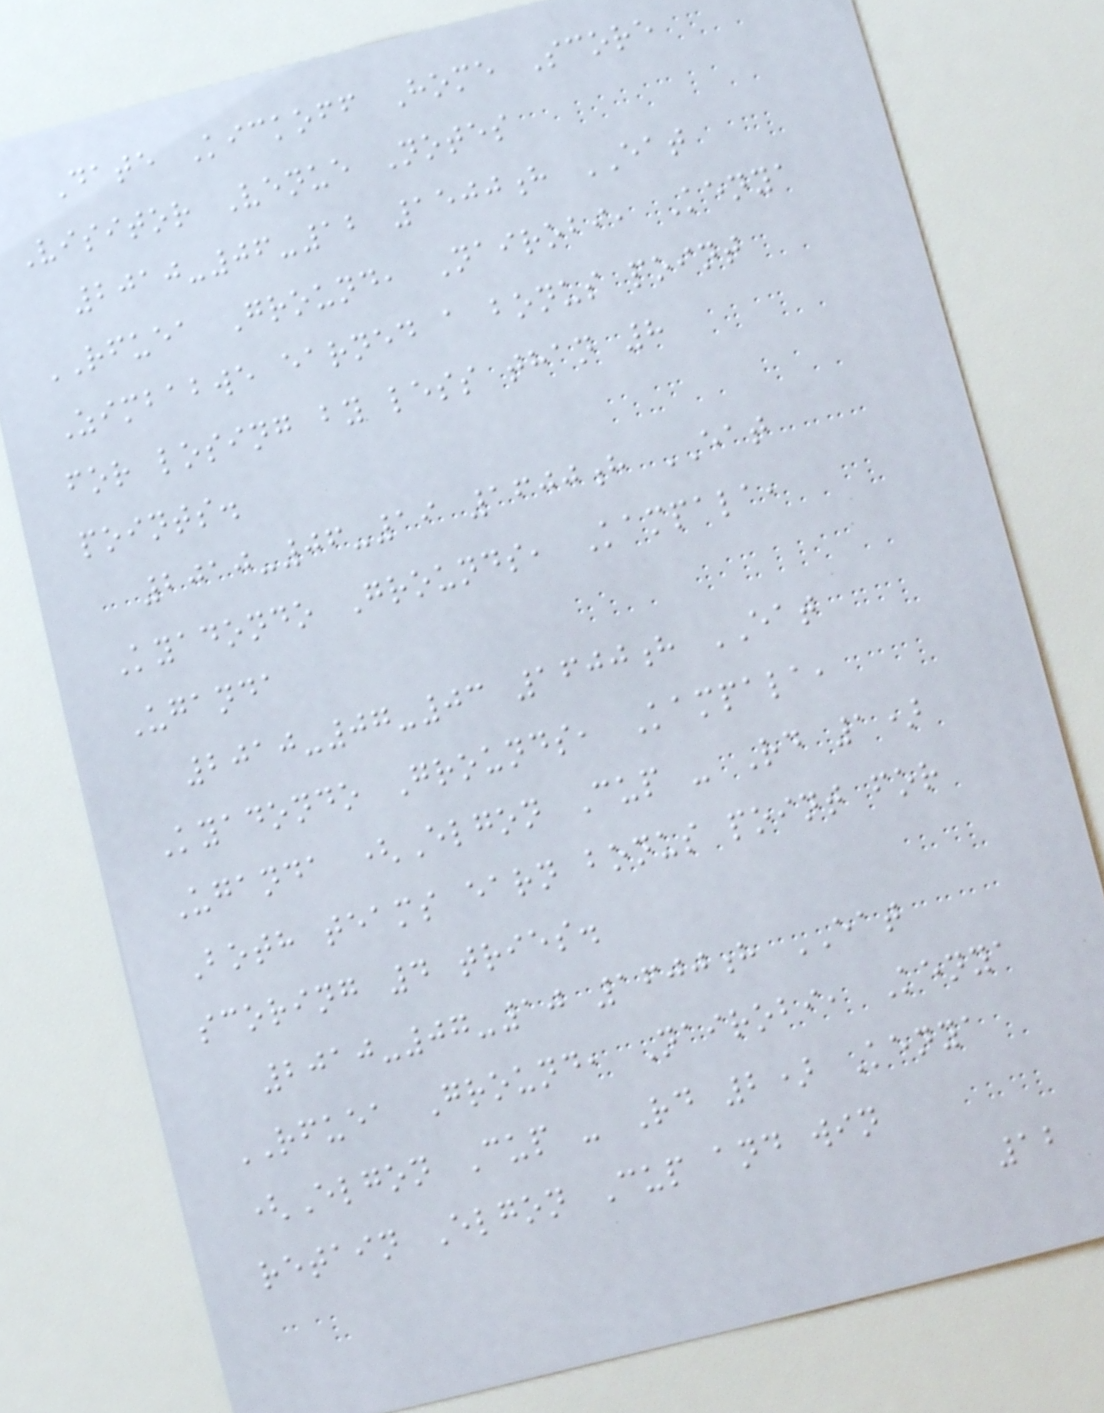Date Kickoff Home Score
Visitor Venue Notes
2010-06-12 1500h EAT
RFUEA Ground, Nairobi, Kenya
Zimbabwe earned a bonus point
for losing by less than 8
points.
2010-06-19 1600h EAT
Kyadondo Grounds, Kampala,
Uganda
2010-07-03 1600h EAT
Kyadondo Grounds, Kampala,
Uganda (Elgon Cup - Rd 1)
Both teams earn bonus point for
scoring 4 tries.
2010-07-10 1600h EAT
RFUEA Ground, Nairobi, Kenya
(Elgon Cup - Rd 2) Kenya
retain Elgon Cup and win
12
